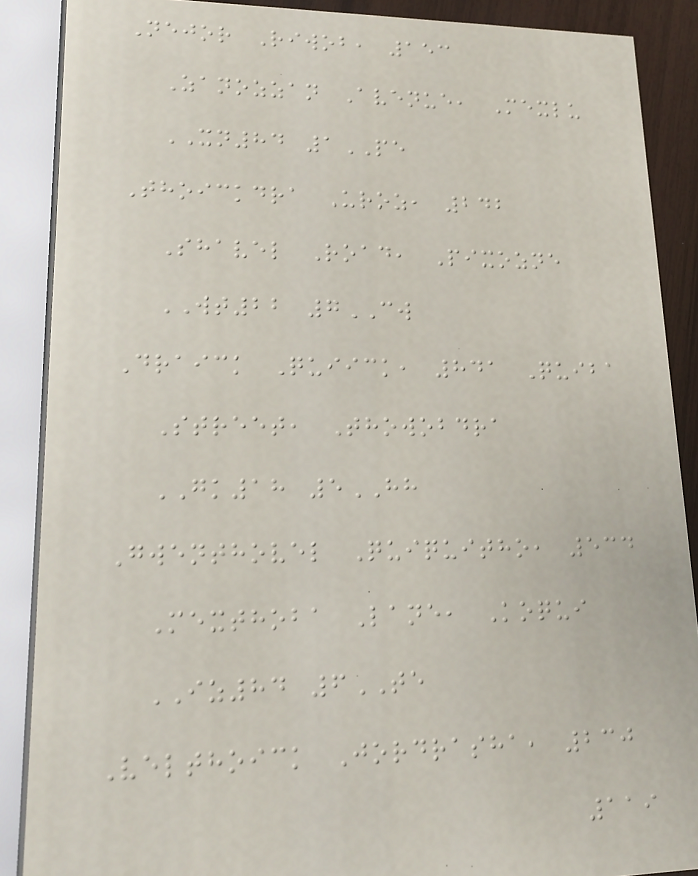Nejor Riwob, 153
Zanozzan Avenue, Mexlu
XN84 1PE
Thoickdra Uroz, 242
Shavel Road, Pixozne
WT22 7CW
Draick Quiick, 841 Quiba
Street, Thowobdra
GK18 5HH
Gwenthovel Quiquitho, 534
Mexthoba Lane, Koqui
IZ84 6TE
Velthoick Jordrasha, 230
119
